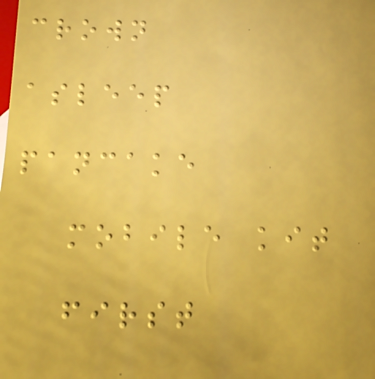crown
asleep
pancake
mobile kit
first
